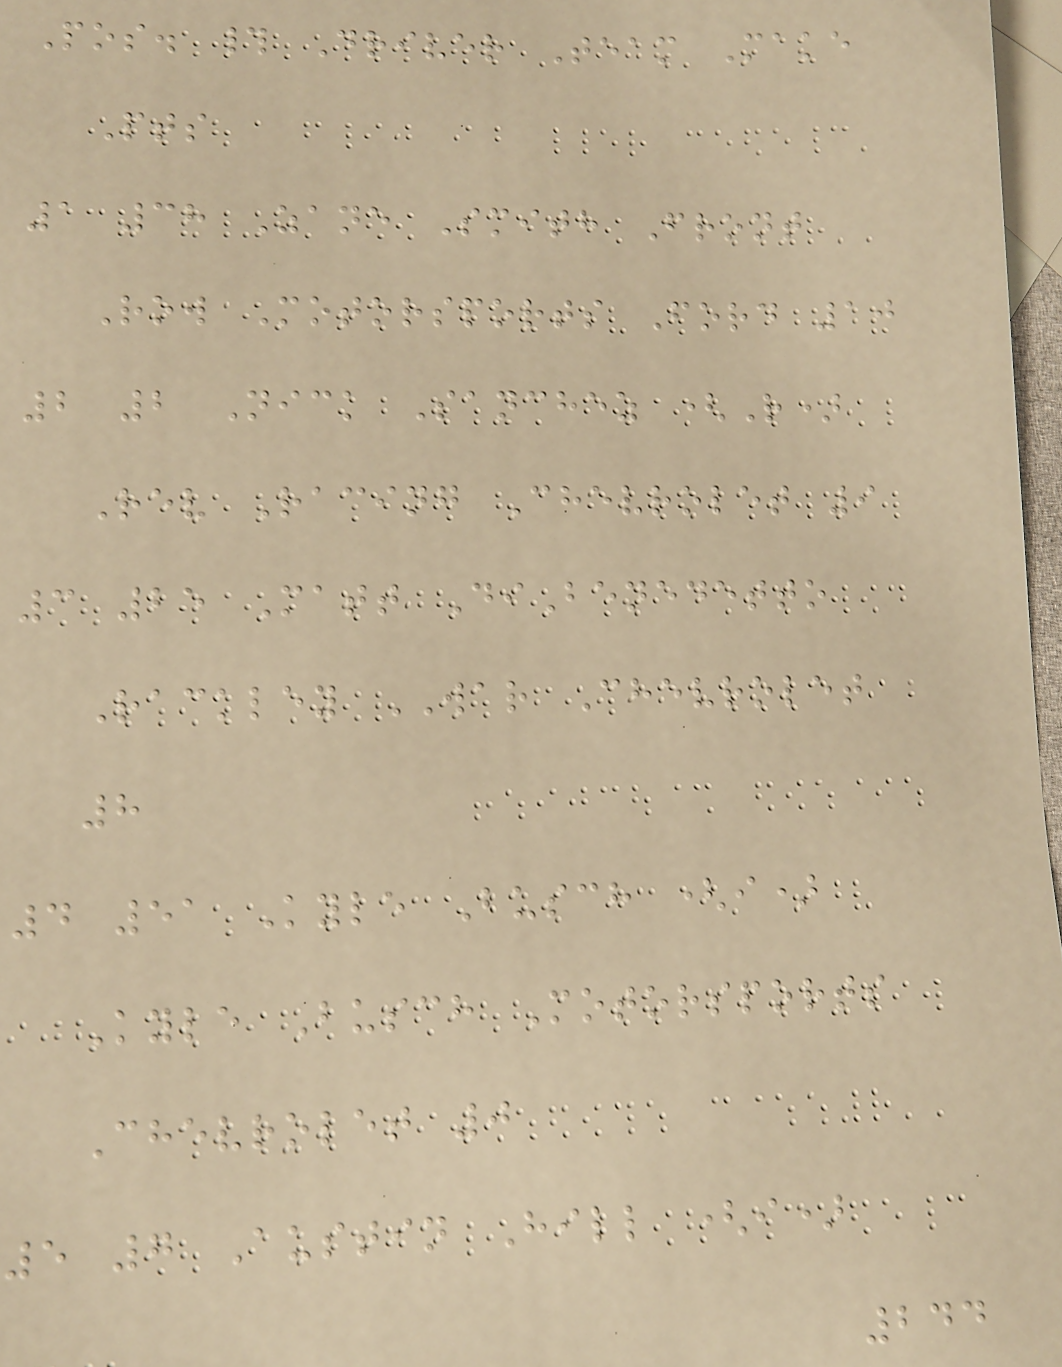Pos. # Driver Team Make
Pts
1 38 Zane Smith Front
Row Motorsports Ford 10
2 2 Nick Sanchez (R)
Rev Racing Chevrolet 9
3 25 Matt DiBenedetto
Rackley WAR Chevrolet
8
4 51 Kyle Busch (i)
Kyle Busch Motorsports
Chevrolet 0
5 7 Austin Hill (i)
244
